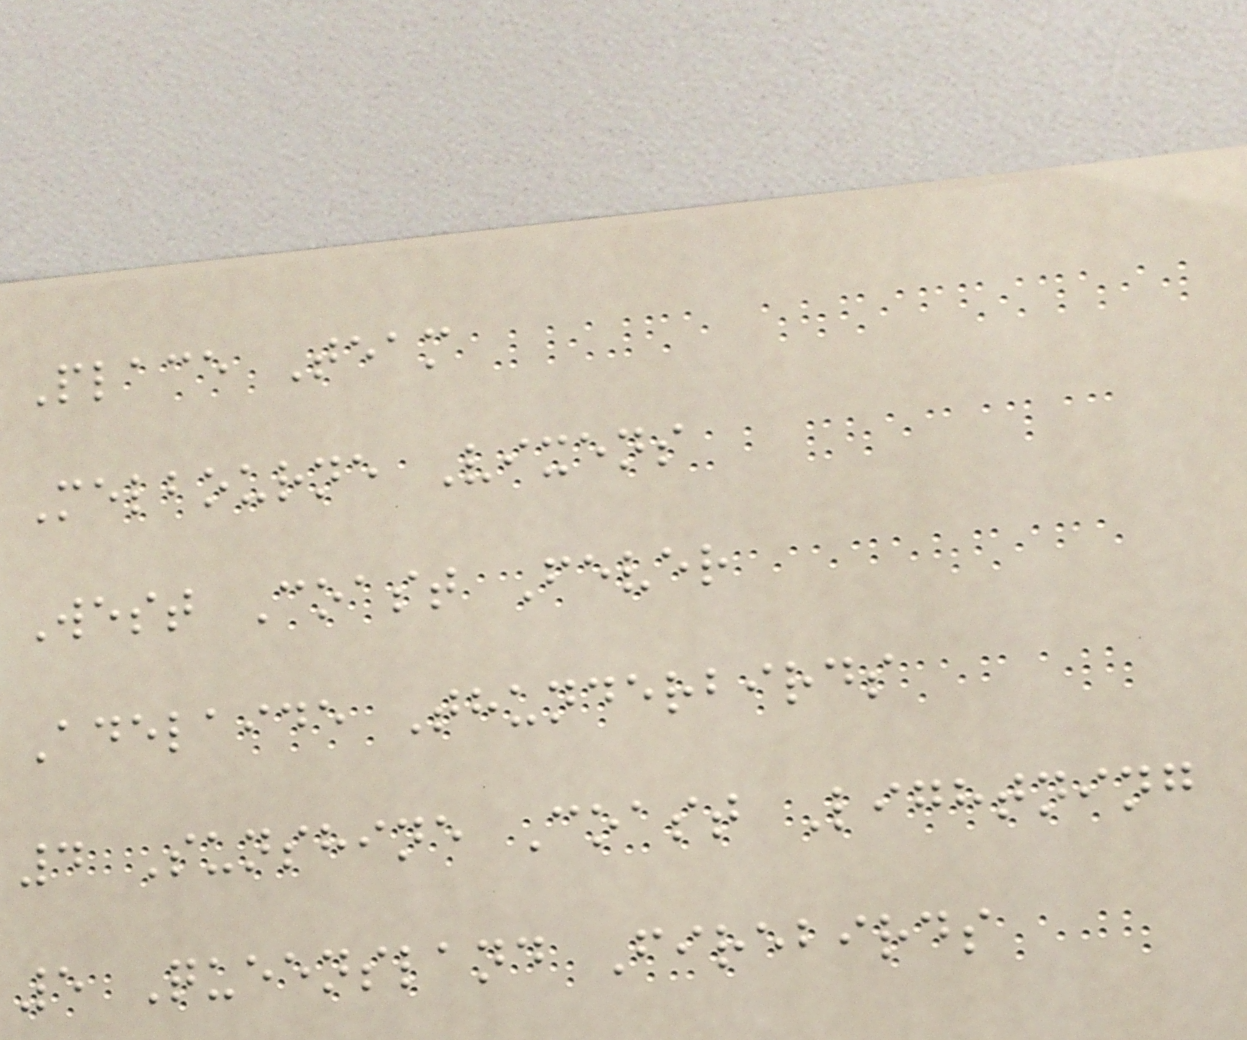Place Team
Melbourne Vixens
West Coast Fever
Adelaide Thunderbirds
4 Sunshine Coast Lightning
5 Queensland Firebirds
